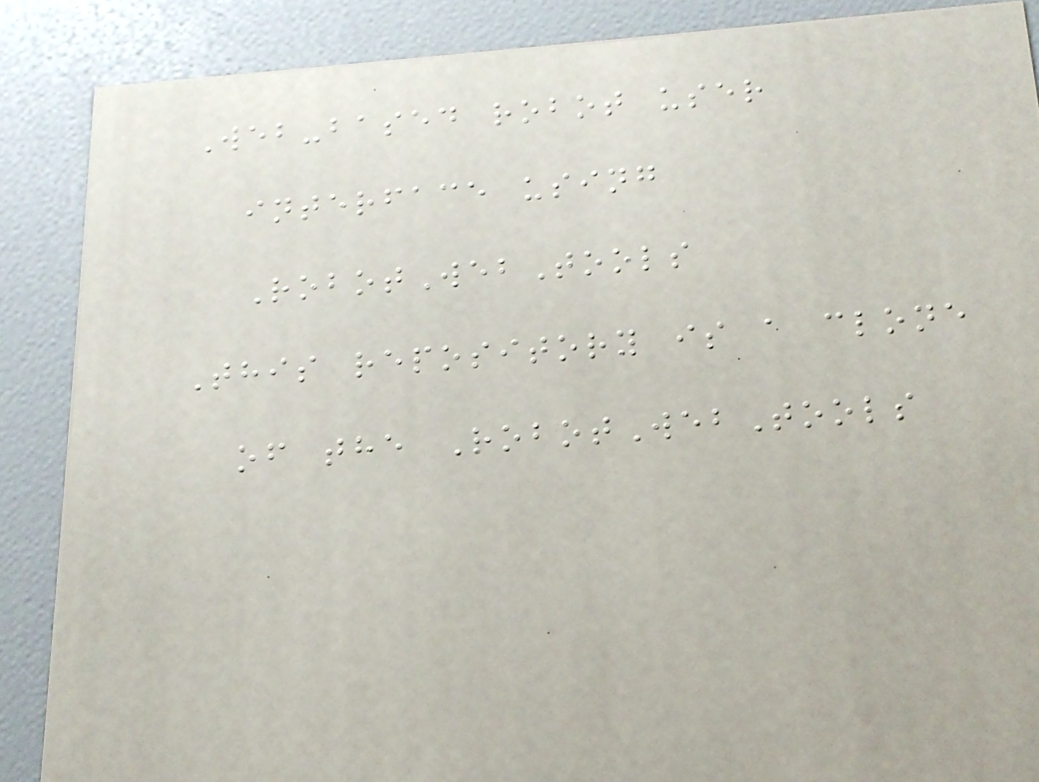Web-based robot user
interface using
RobotWebTools
This repository is a clone
of the RobotWebTools
